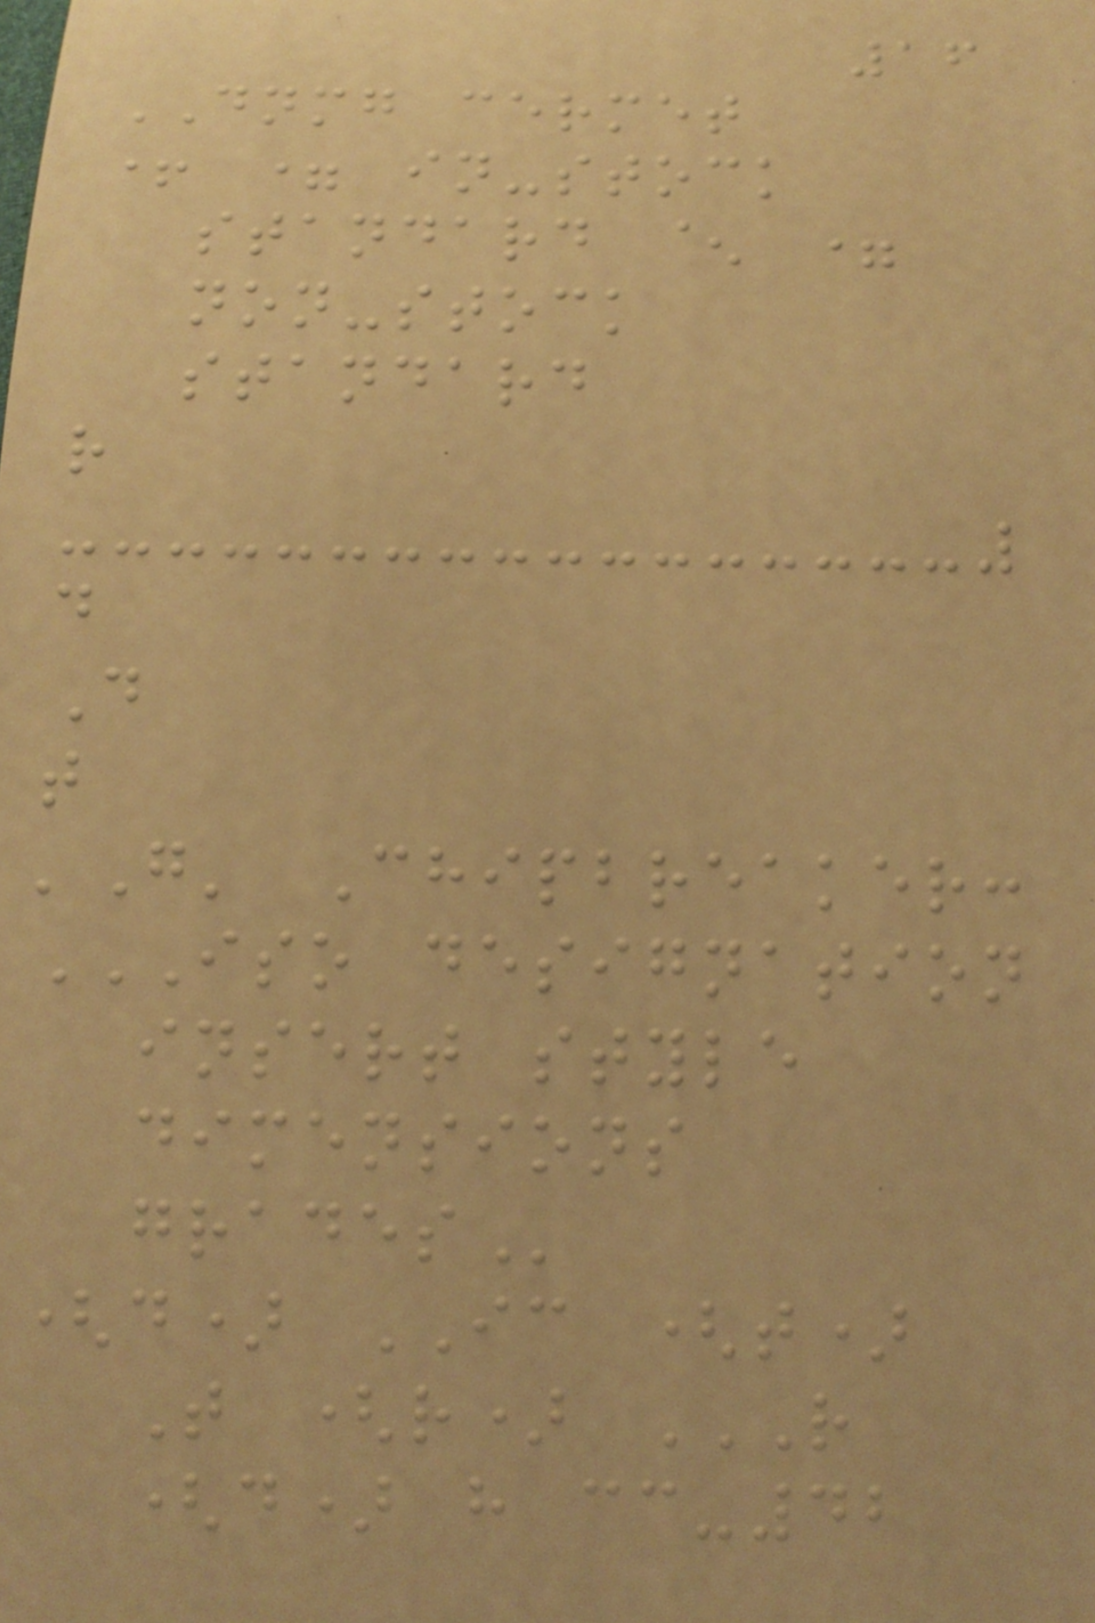16
DNMG cermet
+ = in-stock
standard ^ =
non-stock
standard
r
d
D
t
'G' Chipbreaker:
ISO DESIGNATION
INSERT STYLE
DIMENSIONS
GRADES
(d) IC (t)
T (r) R
(D) H CC-42
